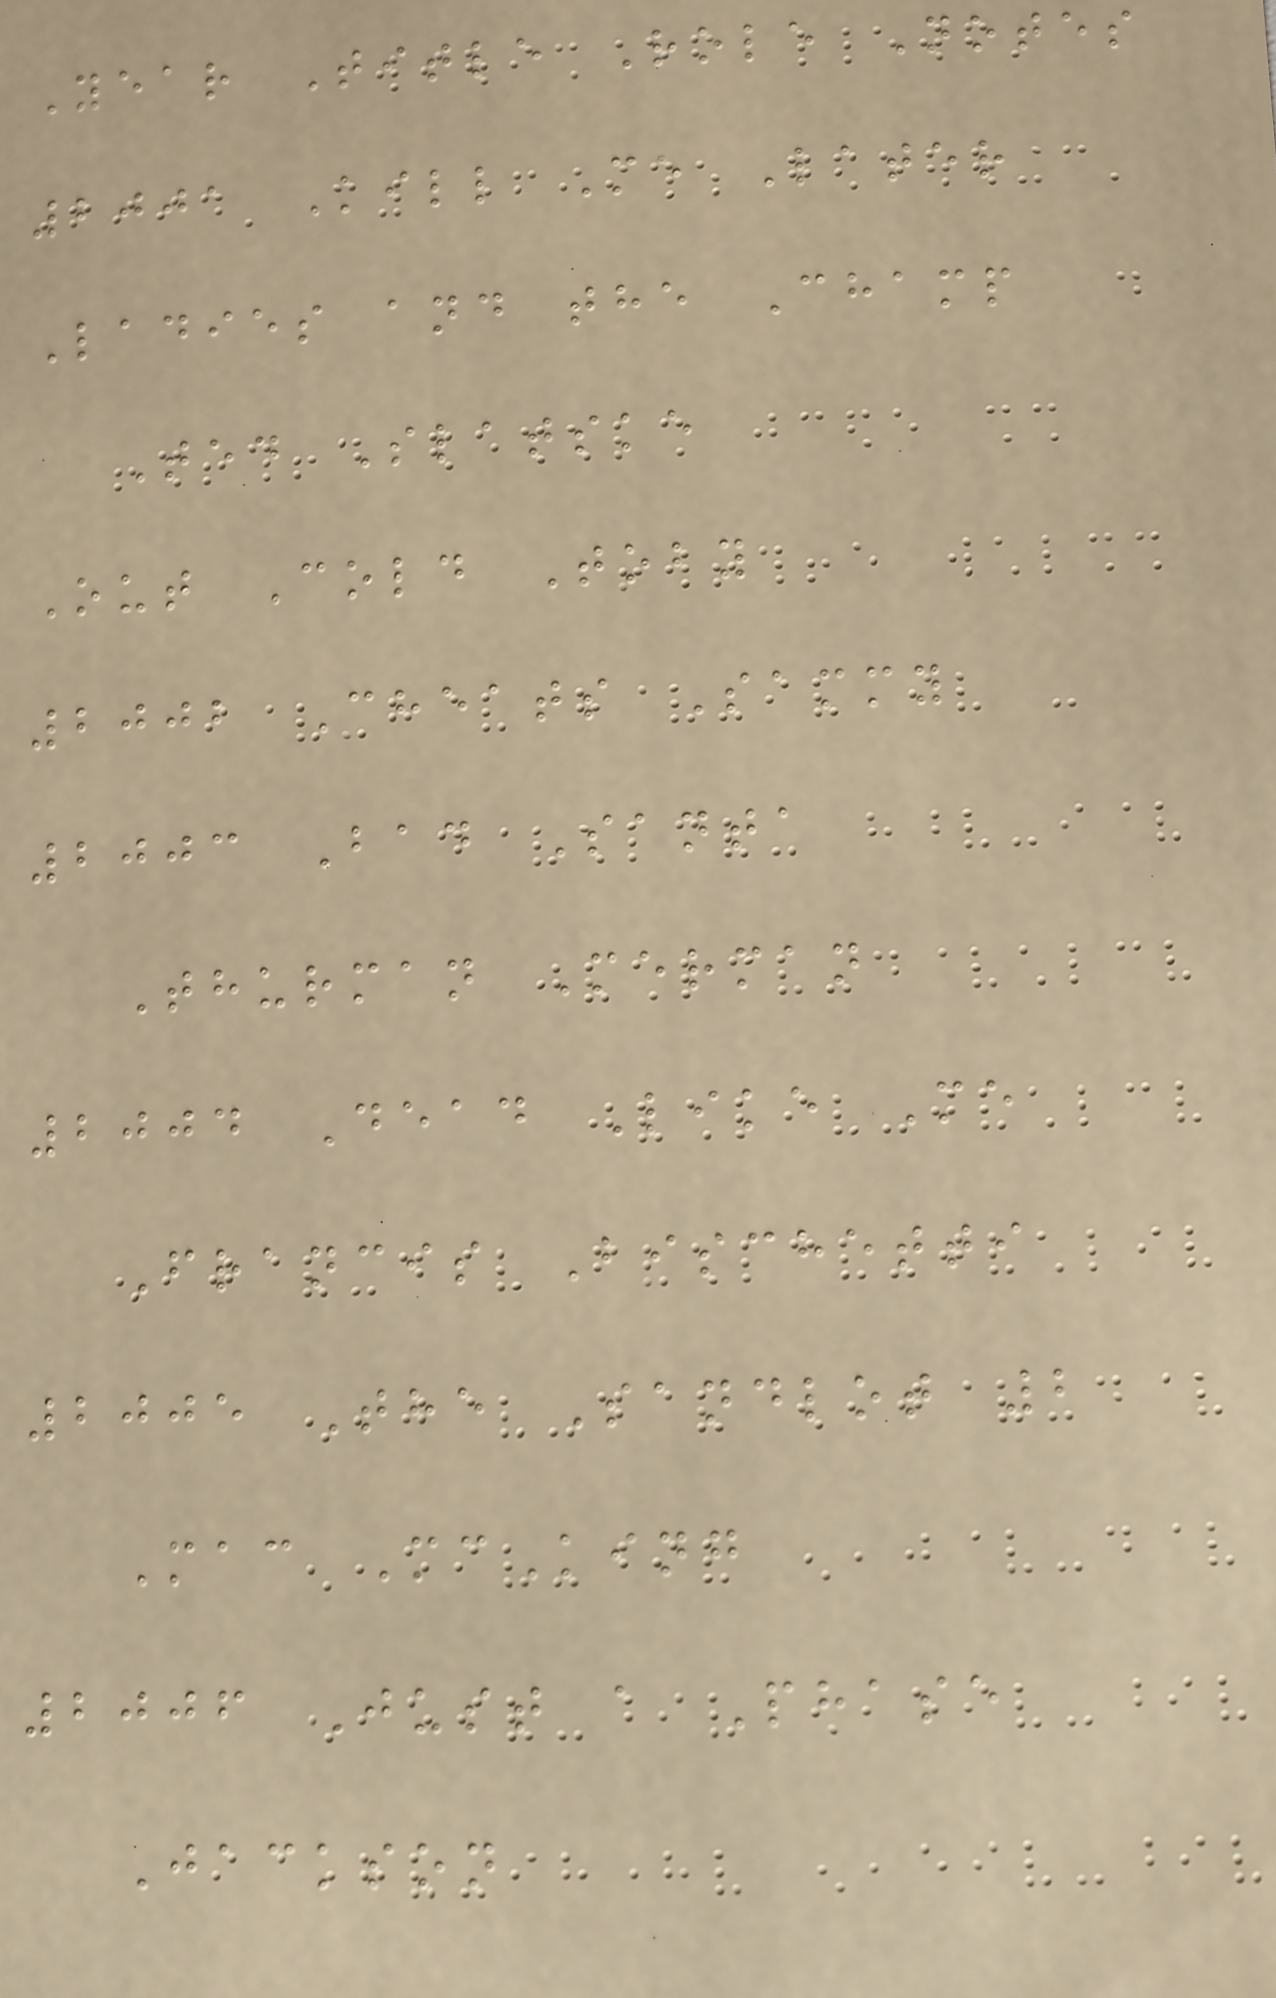Year Title Role Notes
2001 Kill Me Later
Ladies and the Champ
Ted Slatske
Out Cold Toby
2002 Cheats Sammy
2003 Bad Santa
Thurman Merman
2004 Dead Like Me
Francis Bischetti
2005 The Sandlot 2
Mac McKing
2006 Just a Phase
Jackson
